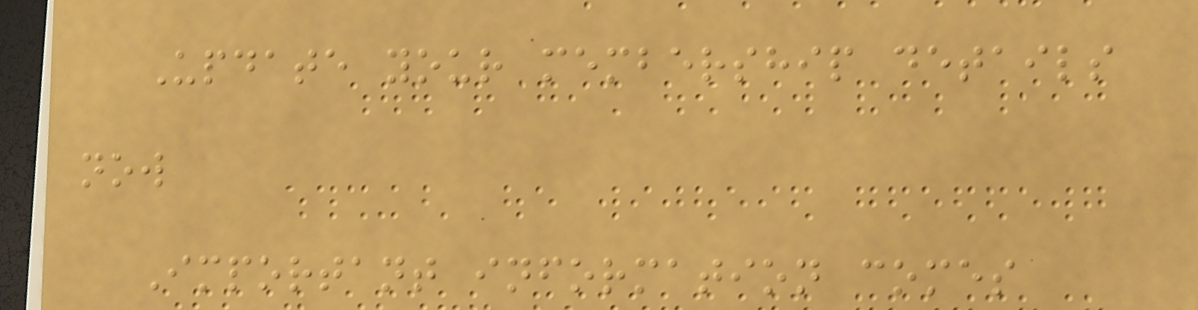Update your membership details
now
Important information comes
